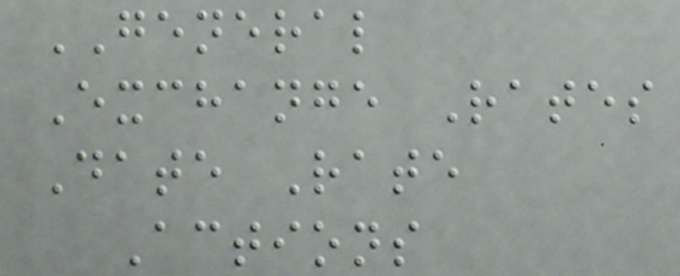GENERAL
Exchange Rates
Date Rate
Actions
